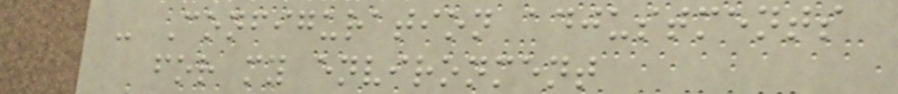- Configuration adjustments
for my environment
